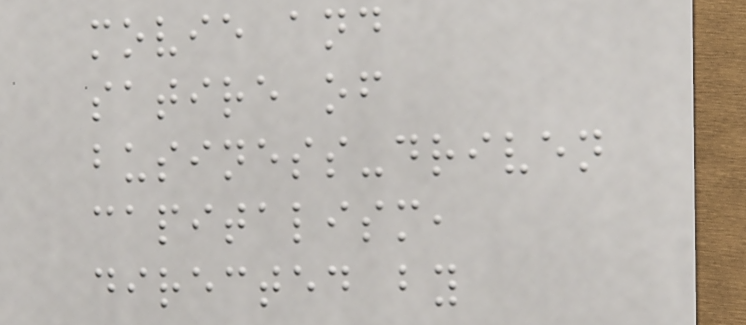movie and
satire of
business-driven
capitalism,
directed by
